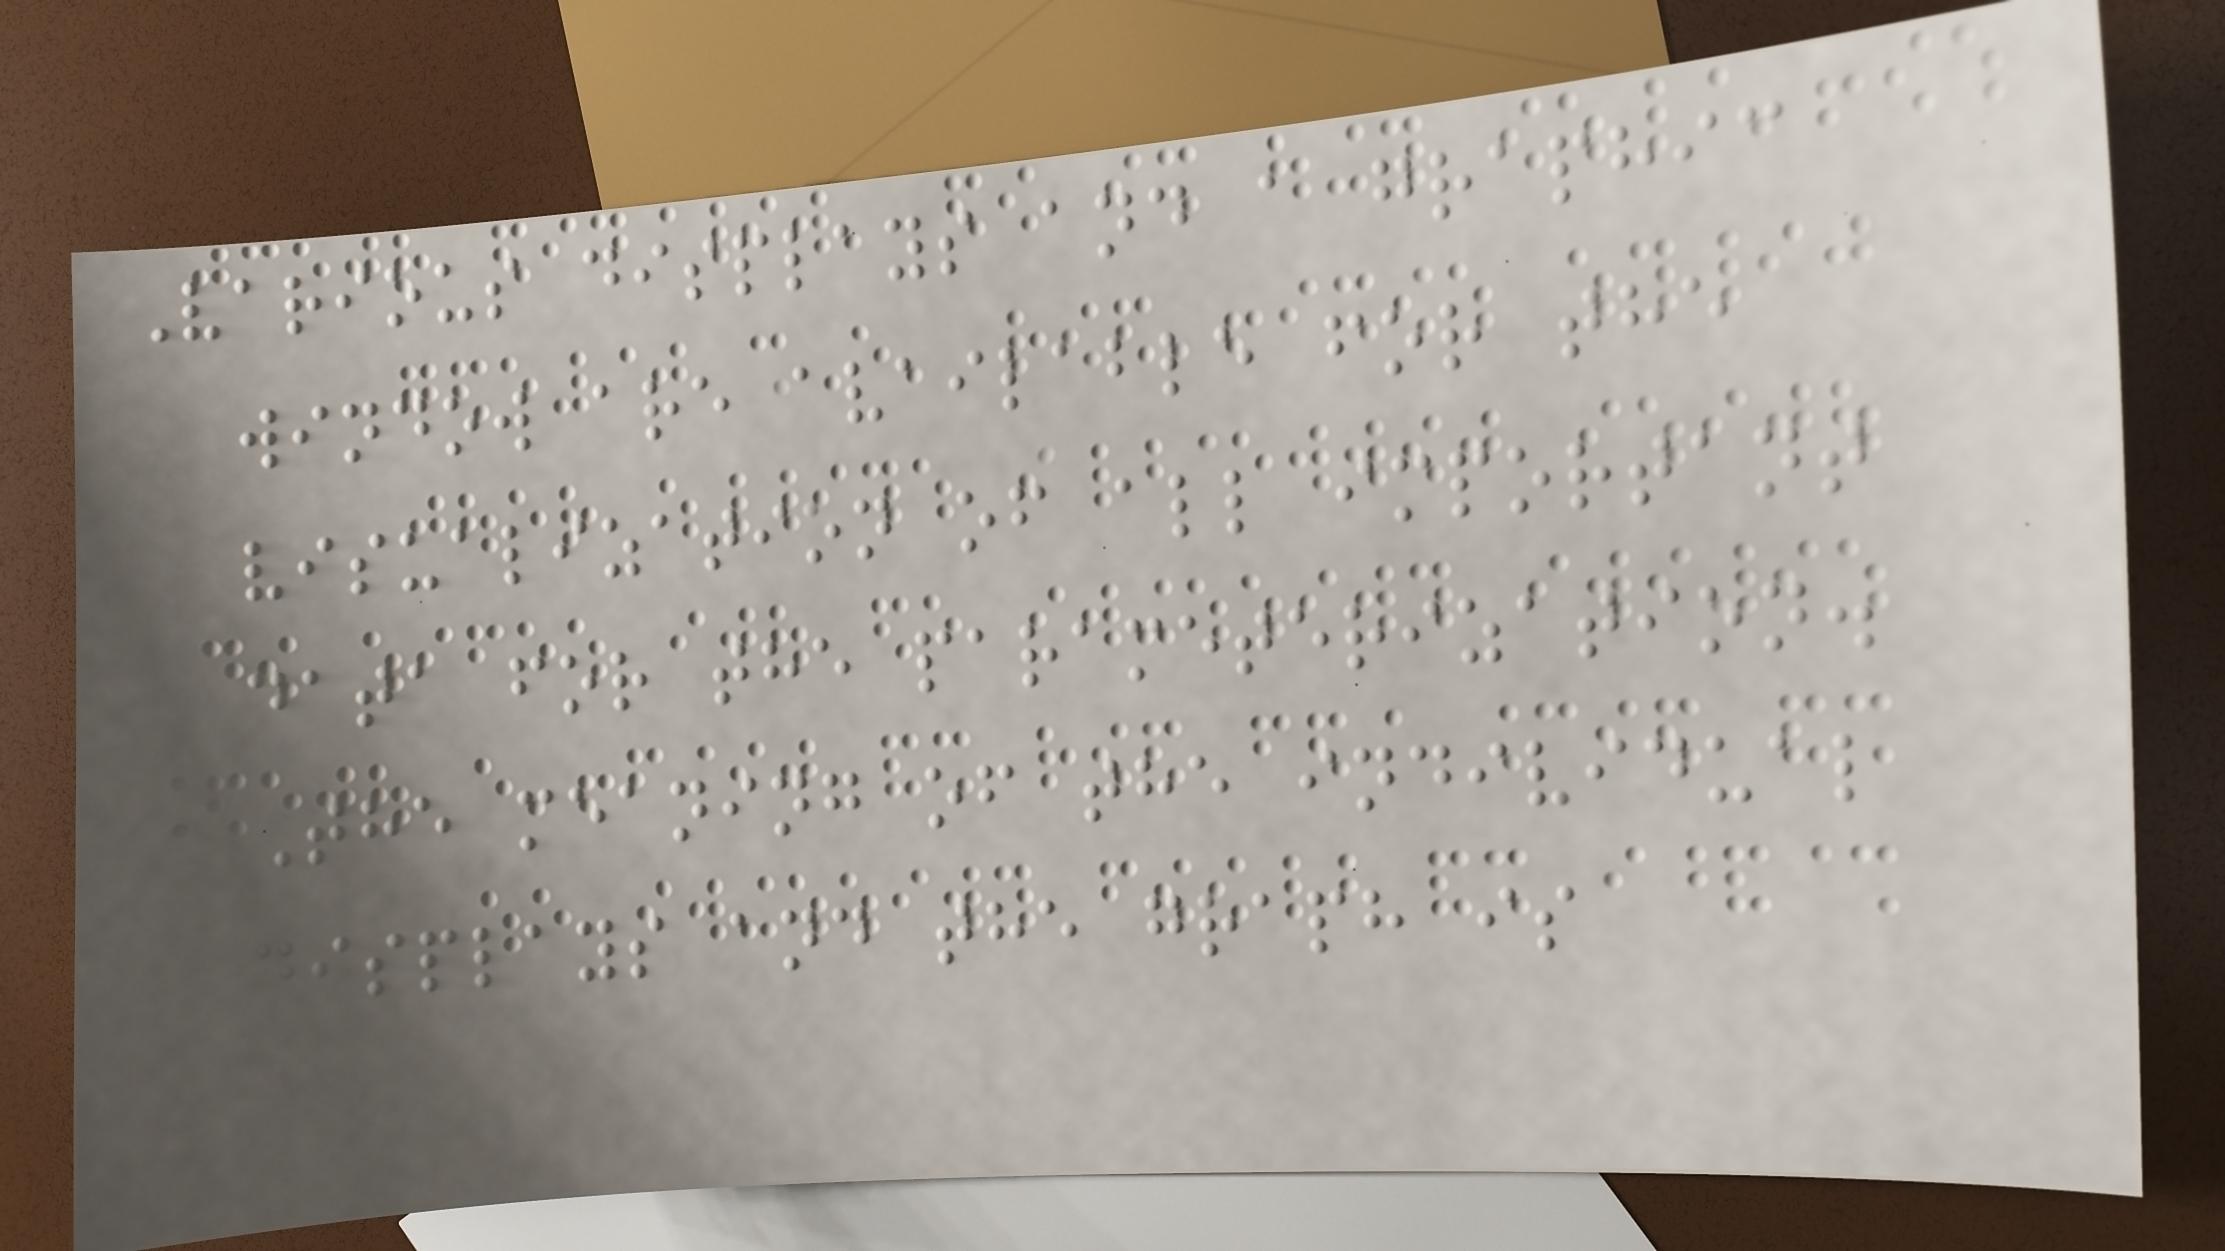Various displays and a graphic
window are available for the
visualization of all important
data for the parameterization.
The meaning of the individual
displays and the graph is
